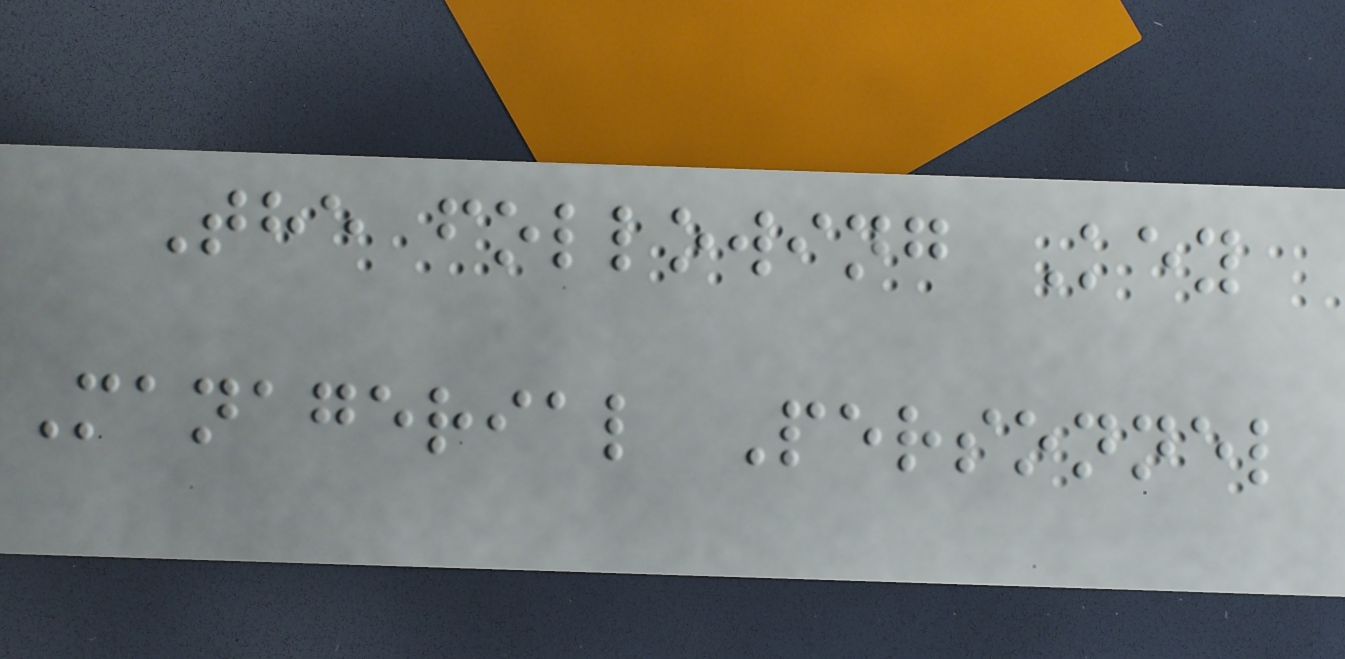The following Key
Managerial Personnel
